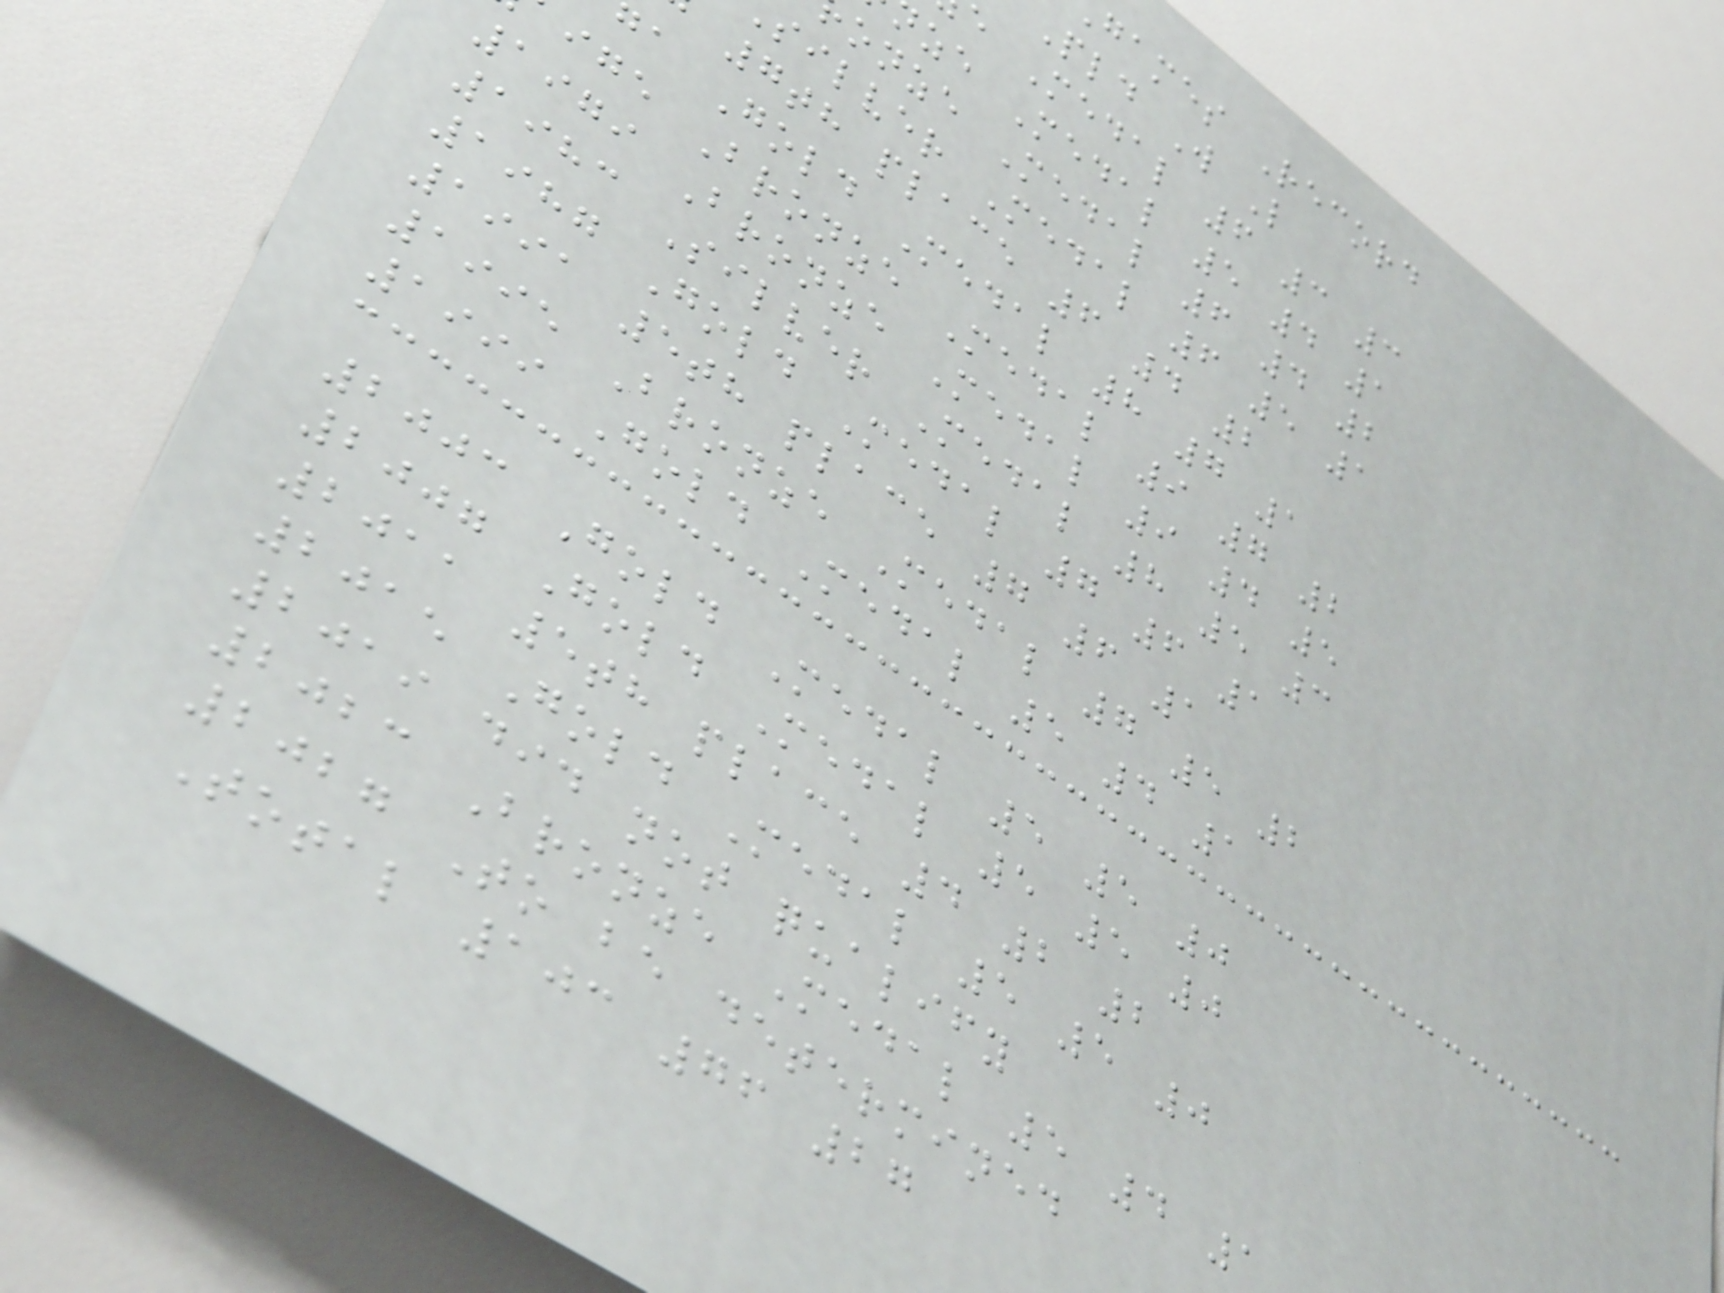games Record
Pld W L
e Medal 6 3 3
ze Medal 5 4 1
onze Medal 6 4 2
silver Medal 6 5 1
7th place 6 4 2
ga Gold Medal 8 7 1
ige Bronze Medal 9 7 2
1979 Bronze Medal 9 4 5
1983 Silver Medal 8 5 3
1987 Gold Medal 7 6 1
1991 5th place 7 6 1
1995 Bronze Medal 7 5 2
1999 Gold Medal 5 4 1
2003 Gold Medal 5 5 0
2007 Gold Medal 5 5 0
2011 5th place 4 2 2
2015 Gold Medal 5 5 0
2019 did not qualify
2023 Bronze Medal 5 4 1
2027 To be determined
Total 103 76 27
